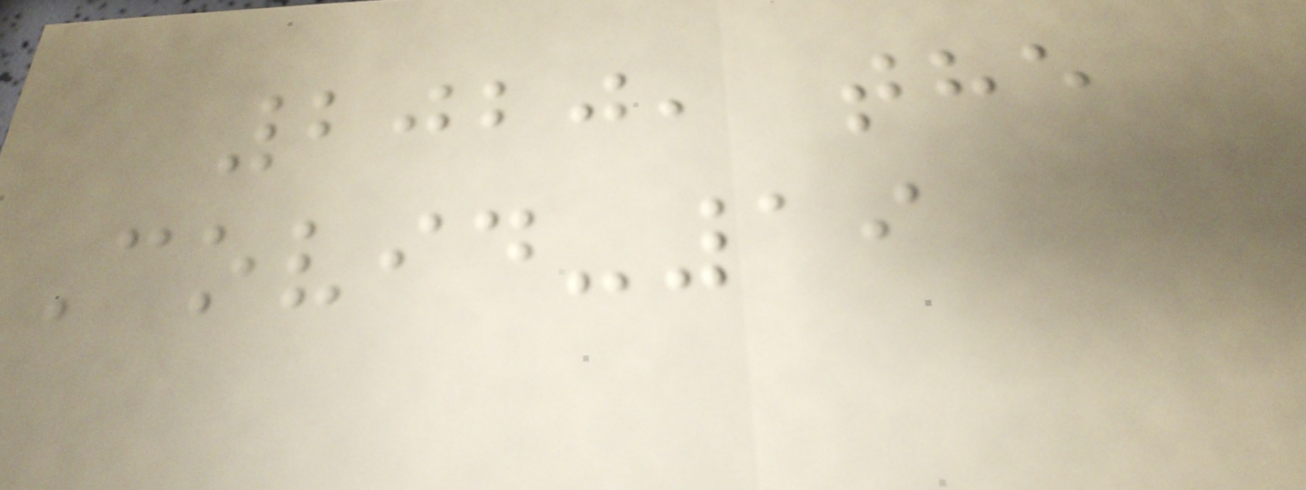2020, the
Covid-19
